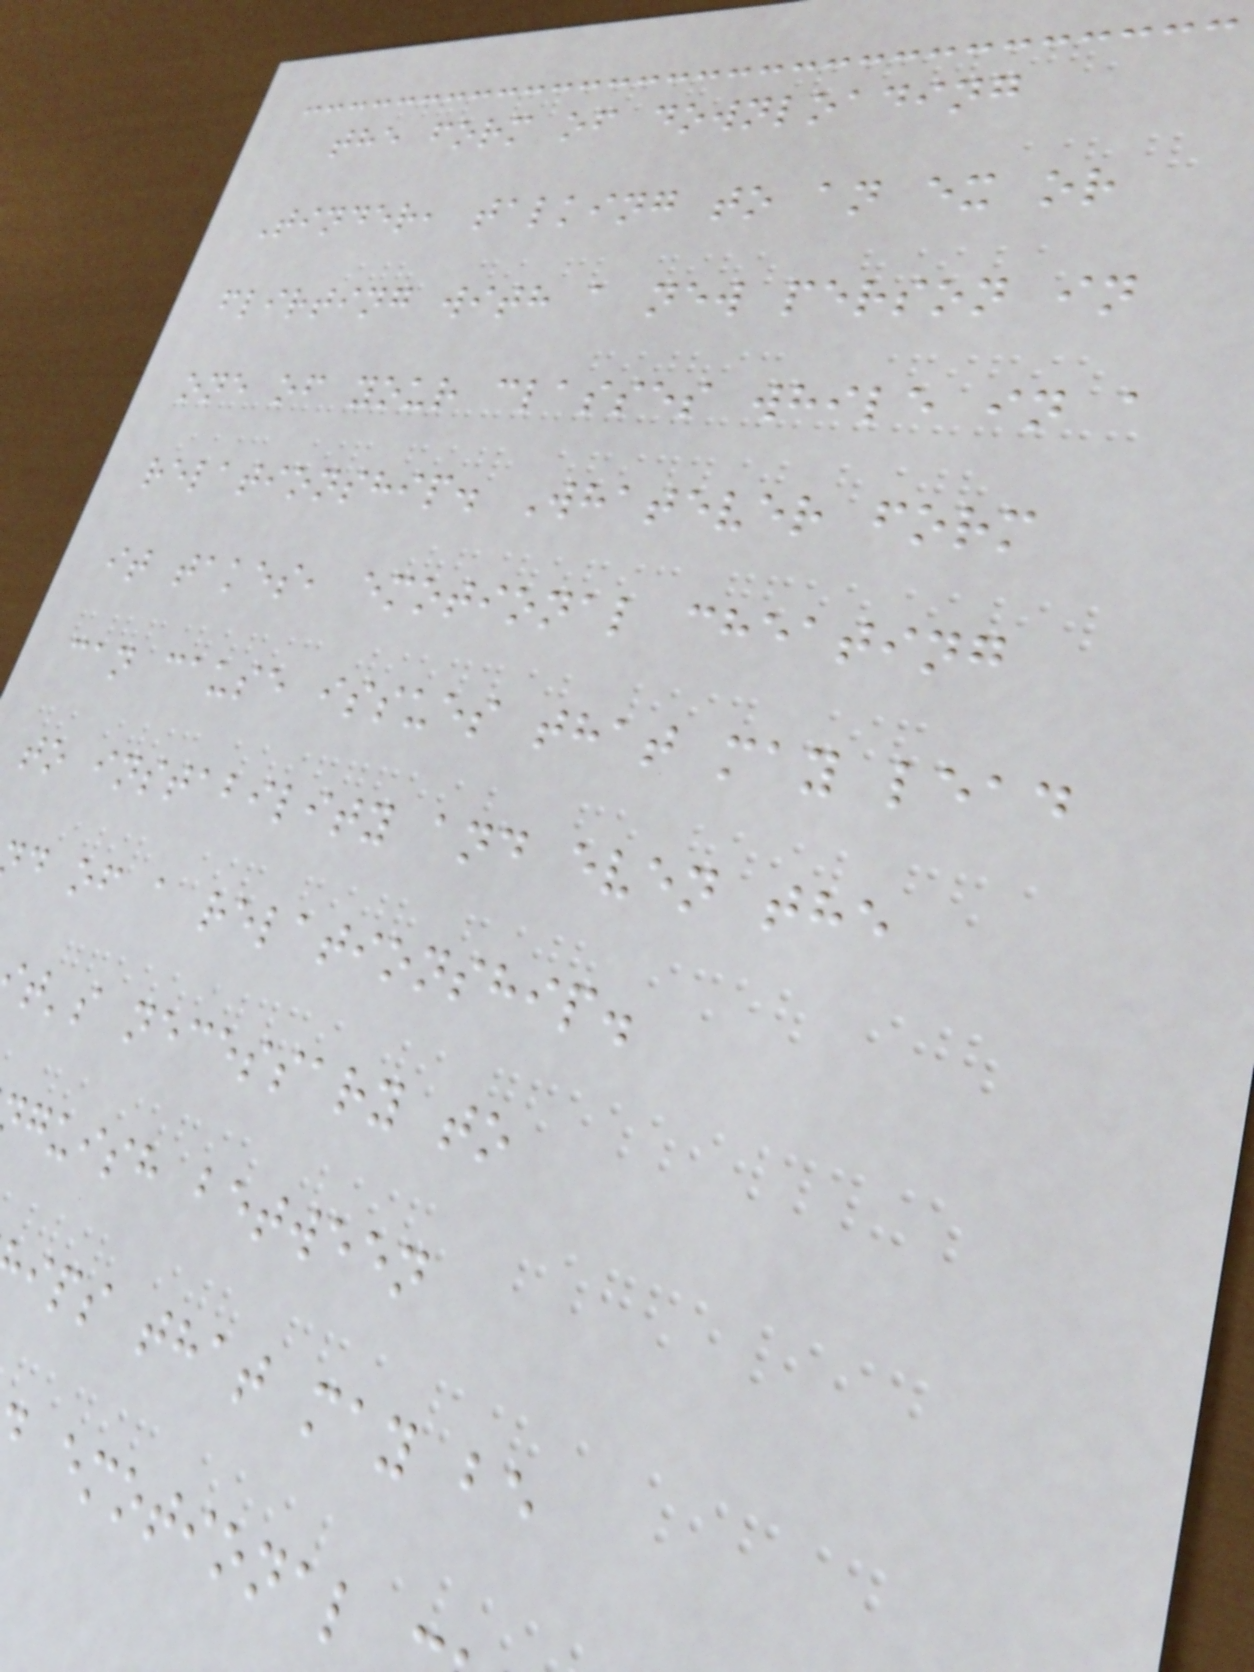the form of downloading
Tinder, talking to an ex or
flirting with a new person in
one of your classes while in a
relationship. Whatever form
it takes, emotional cheating
can cause issues that may lead
to instability and even the
d of a relationship.
t's necessary to
guish between
ips that may be
emotional
